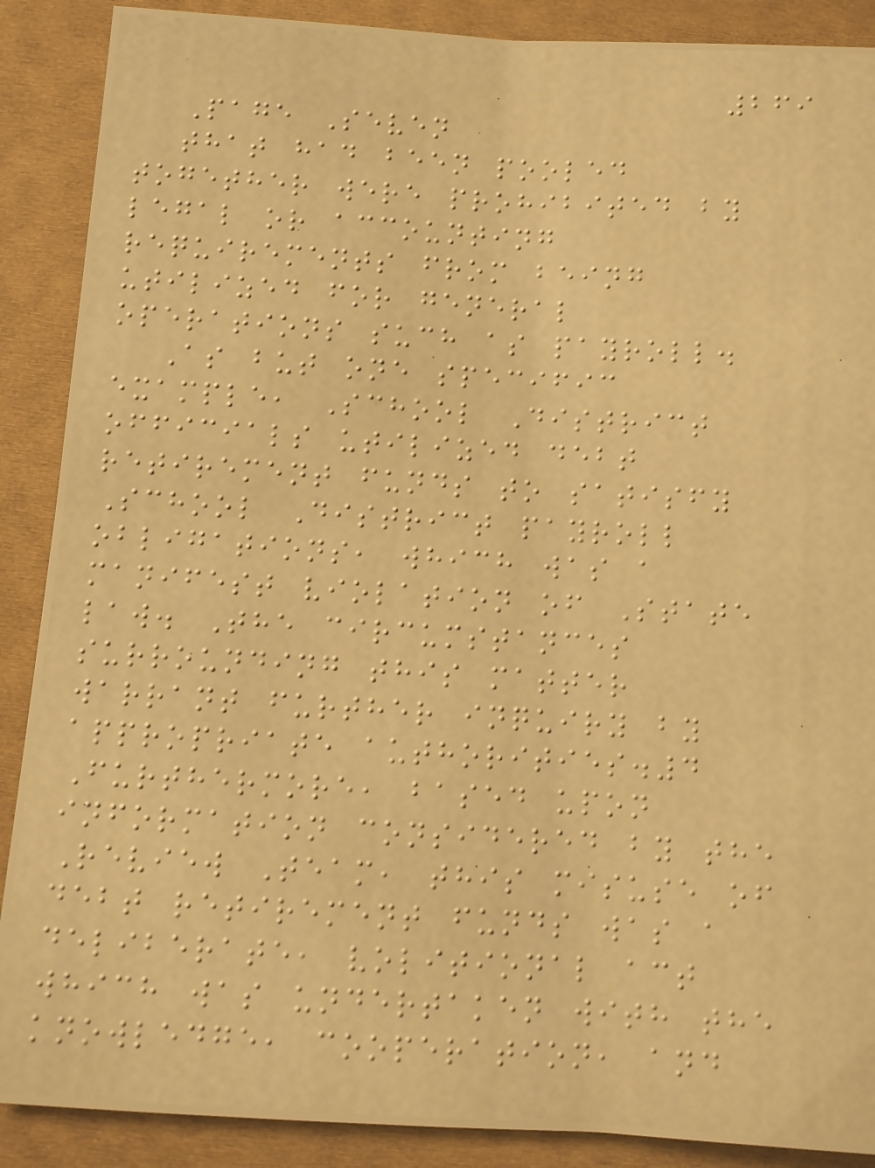269
Page Seven
that had been pooled
together were prohibited by
legal or accounting
requirements from being
utilized for general
operations such as payroll.
As but one specific
example, School District
officials utilized debt
retirement funds to satisfy
School District payroll
obligations, which was a
manifest violation of State
law. The circumstances
surrounding this matter
warrant further inquiry by
appropriate authorities.4
Furthermore, based upon
information considered by the
Review Team, this misuse of
debt retirement funds was a
deliberate, volitional act
which was undertaken with the
knowledge, cooperation, and
